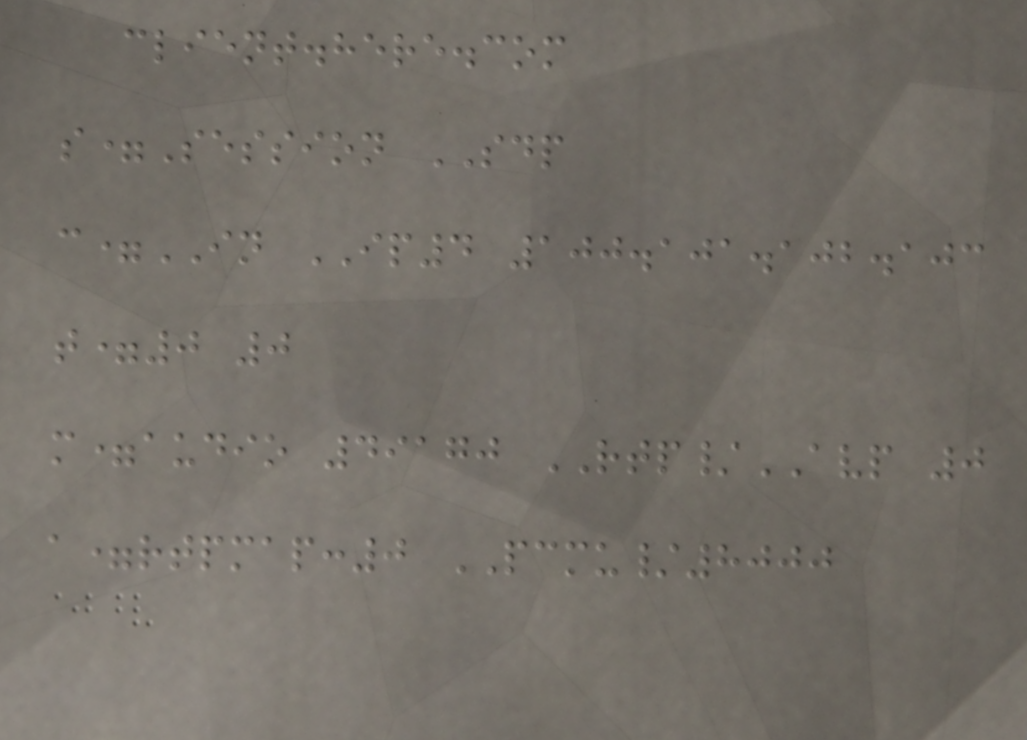client.here.com
s=Session SDP
c=IN IP4 100.101.102.103
t=0 0
m=audio 49170 RTP/AVP 0
a=rtpmap:0 PCMU/8000
